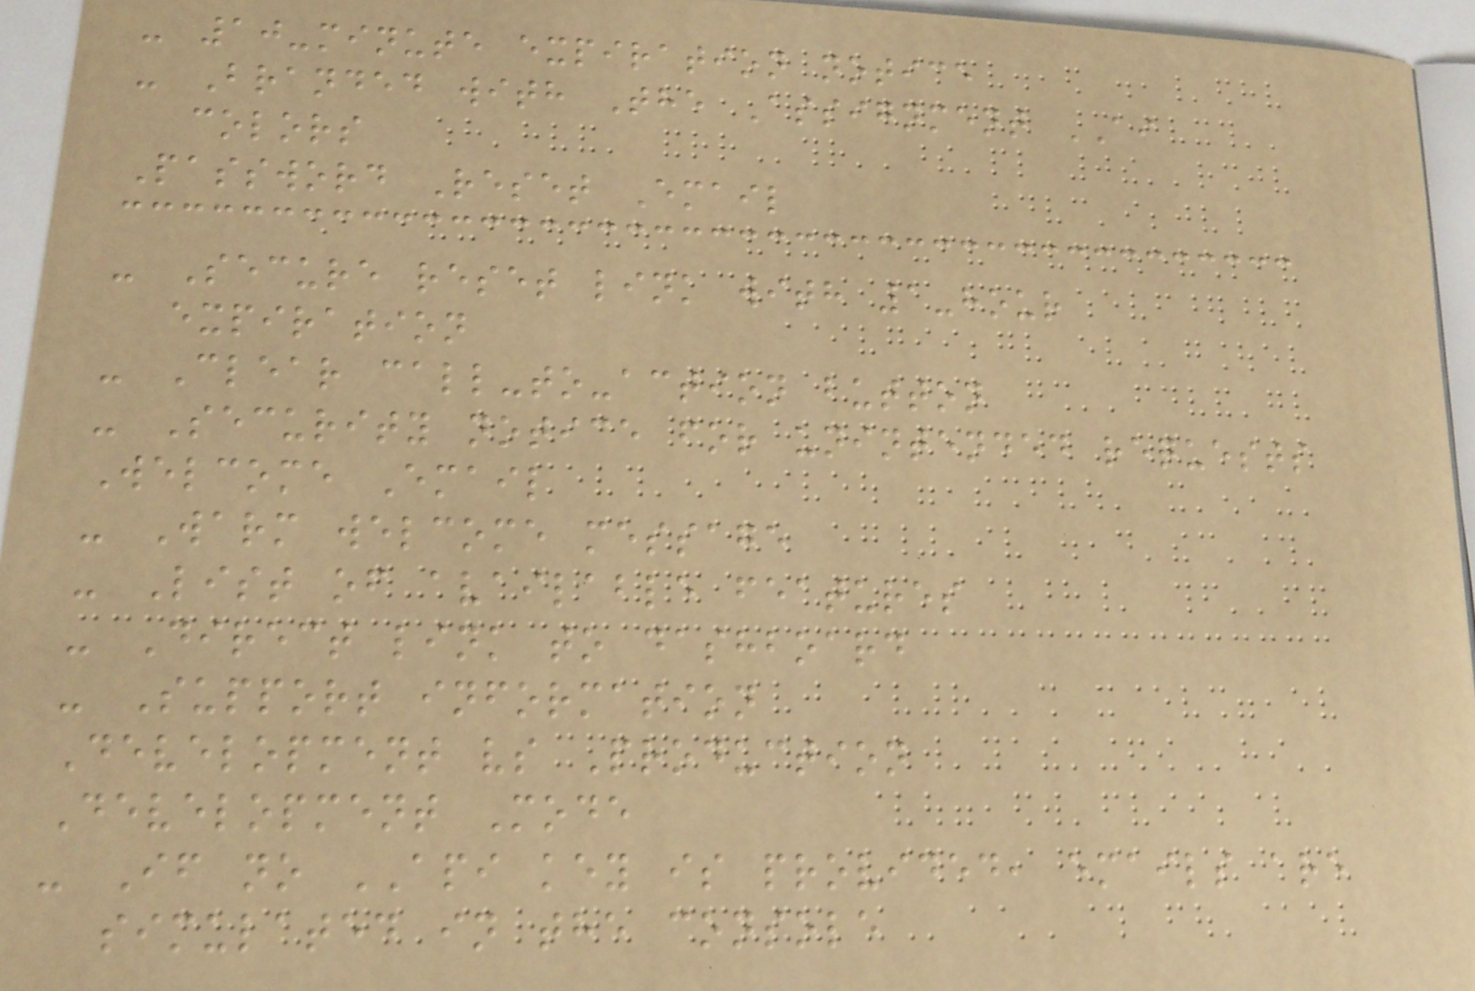- 10-minute expiration notice
- Branded with The Assignment AI
colors
Password Reset Email
- Secure reset link with 1-hour
expiration
- Clear call-to-action button
- Security notice for unintended requests
Welcome Email
- Warm welcome message
- List of available features
- Direct link to dashboard
- Support information
Development vs Production
Development Mode
- If no API key is provided, emails are
simulated in the console
